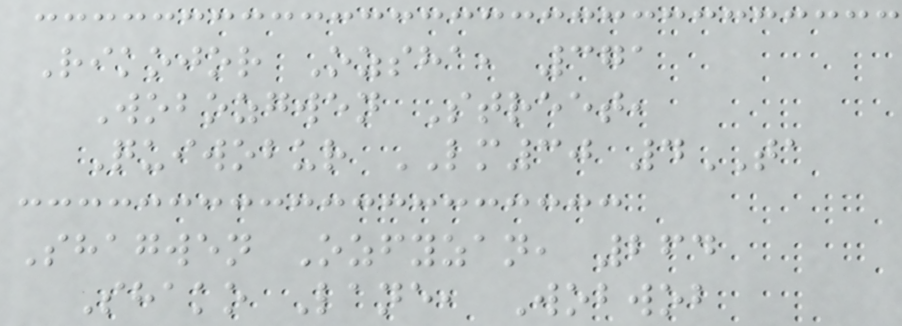Rikojor Ozsha, 371
Wobozgwen Street,
Quiwobur LM30 4TA
Shagwen Ozfyzan, 264
Shako Lane, Wobwob
